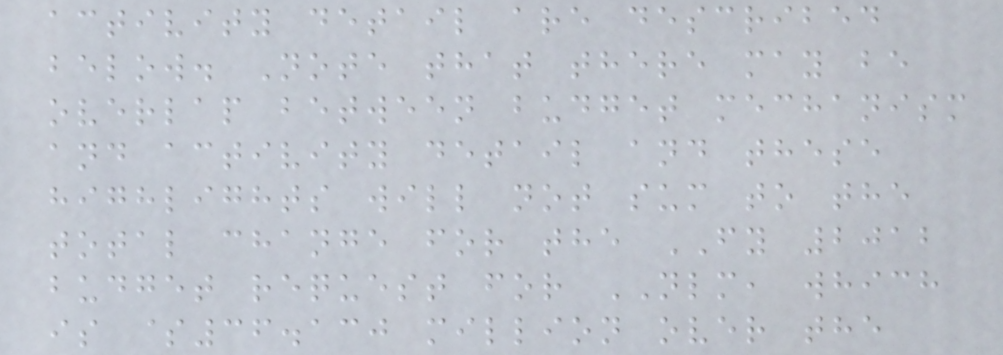activity detail are described
below. Note that there may be
overlap between budget mechanism
and activity detail and these
highlights will not sum to the
total change for the FY 2012
budget request for NLM, which
is $36.130 million over the
